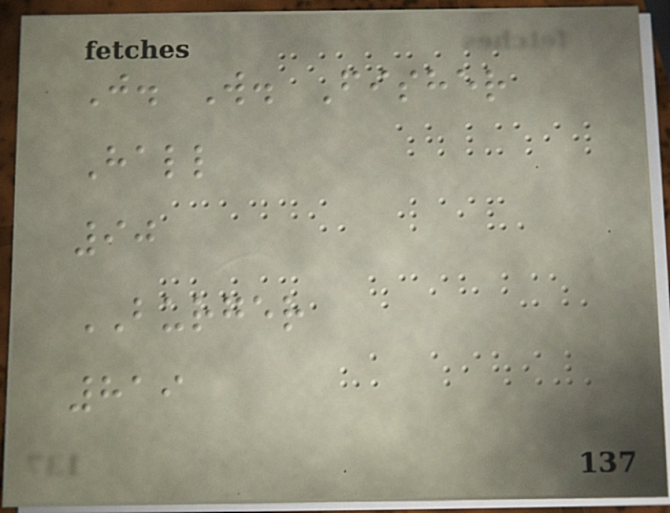J. W. Fisher
Hall
90
BURGER
819
